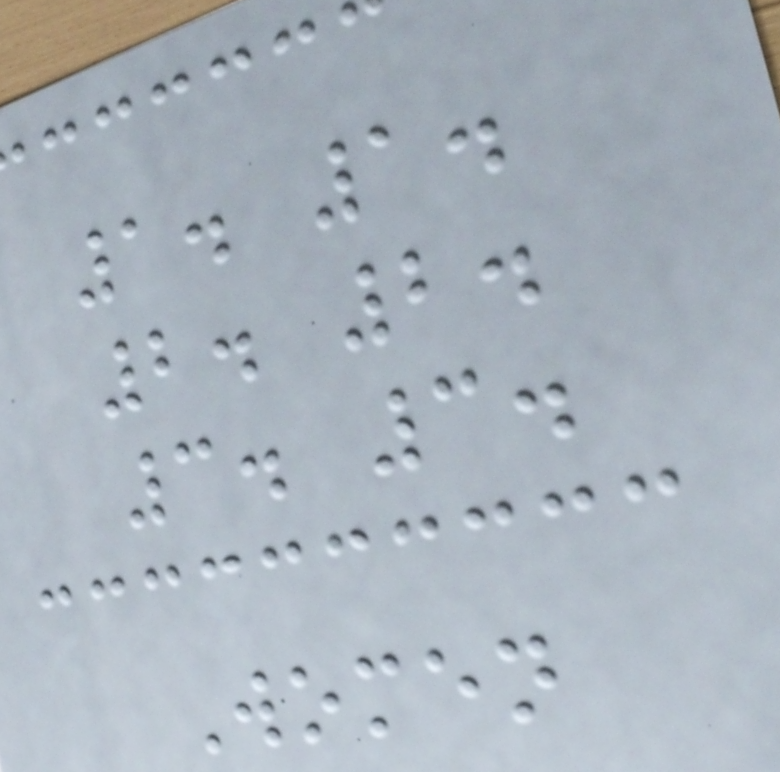1. 1.
2. 2.
3. 3.
Women
